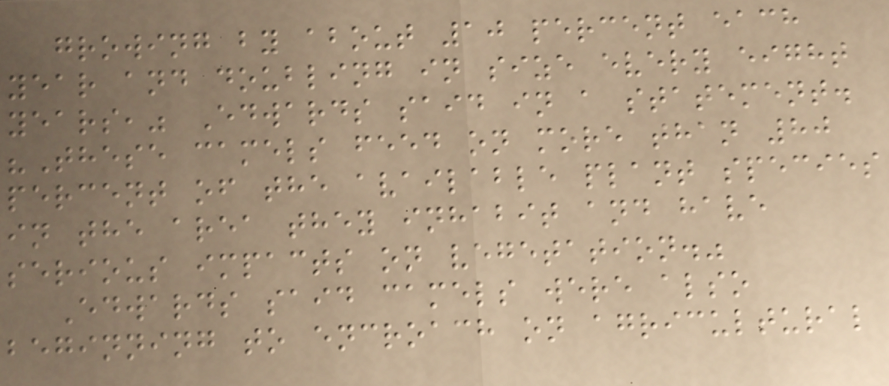growing by about 10 percent each
year and doubling in size every eight
years," Edwards said in a statement.
"These camels feed on more than 80
percent of the available plant species
in the area they inhabit and have
serious impacts on vegetation."
Edwards said camels were also
beginning to encroach on agricultural
